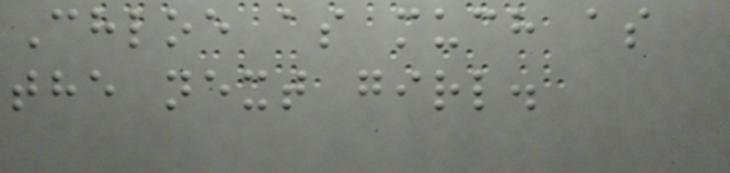Chloe as much as
the next girl.
